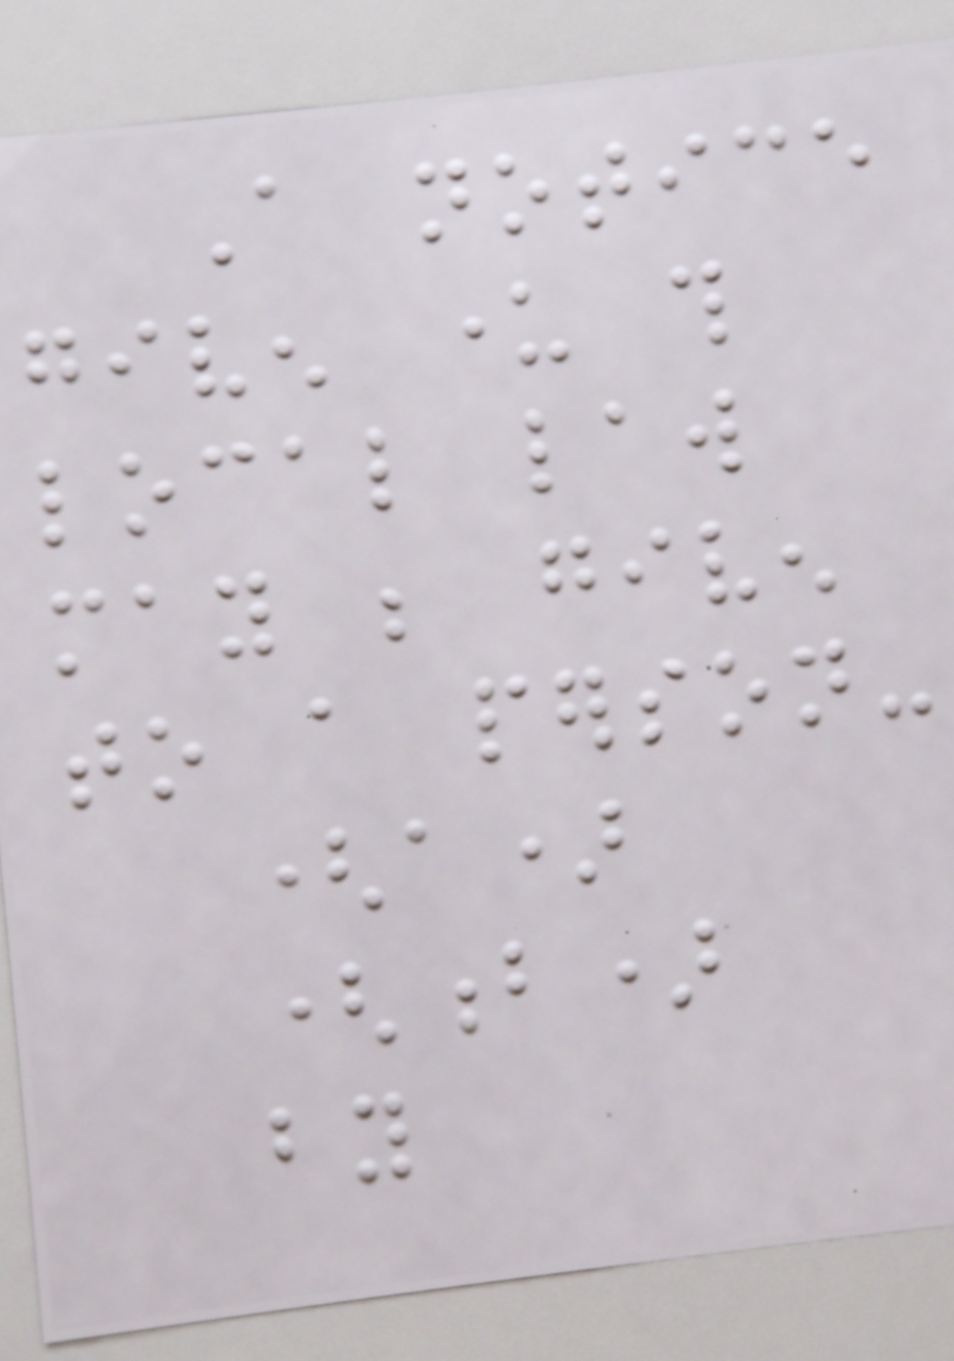A notice
given under this
local law
may be given
to a person-
(a)
(b)
by
